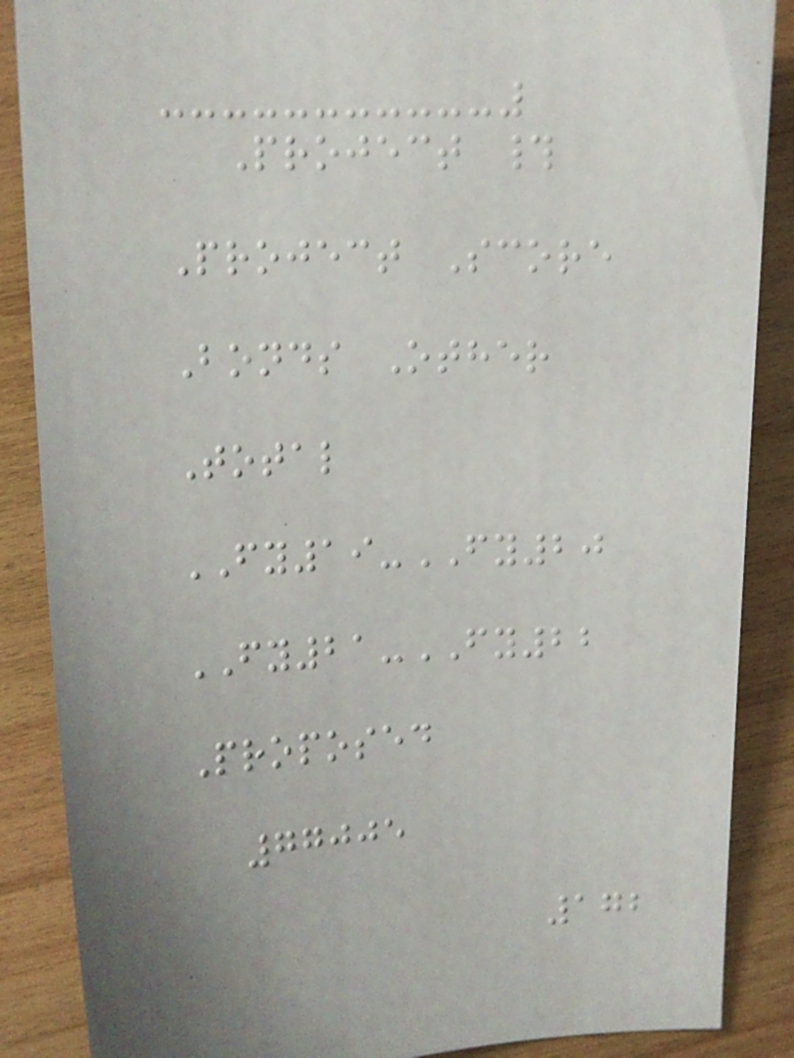Project #
Project Score
Bonds Other
Total
FY19-FY20
FY21-FY22
Proposed
77005
172
